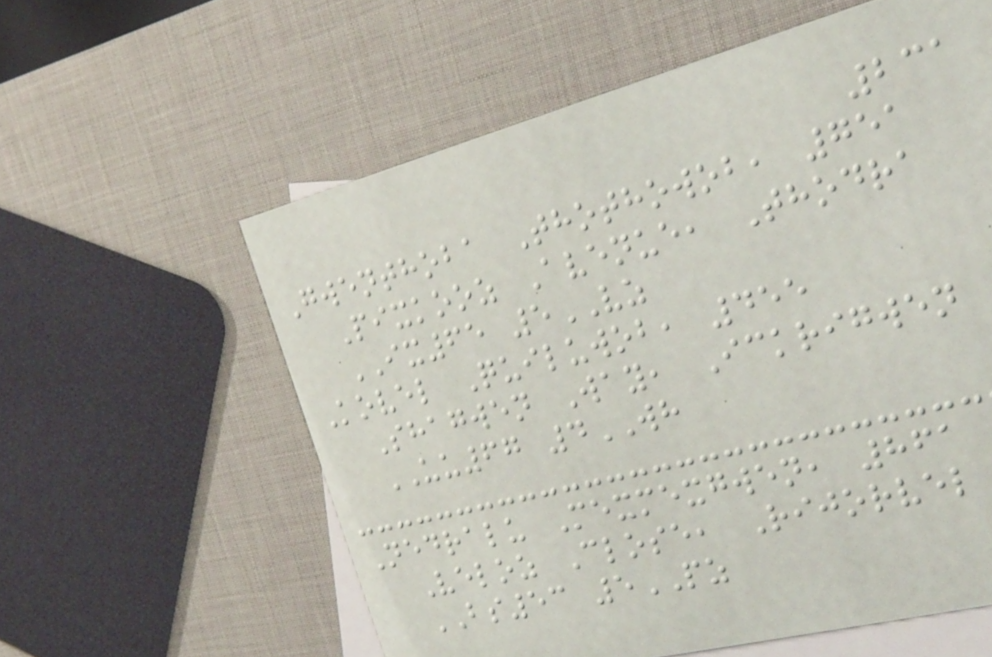231
Gwenthoba Thothowob, 751
Pixkooz Avenue, Thodra
IX65 5VZ
Kovel Quiluwob, 455
Shagwen Way, Ickrigwen
UU67 4WH
Nedralu Mexmexgwen, 861
Veloz Close, Rijorvel
BS53 5PZ
